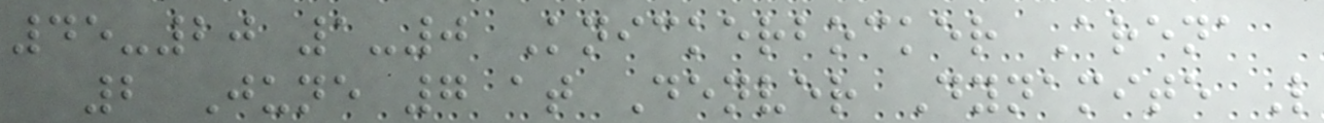45-20 1-0 Knickerbocker Arena
2 June 7 at Denver Dynamite L
